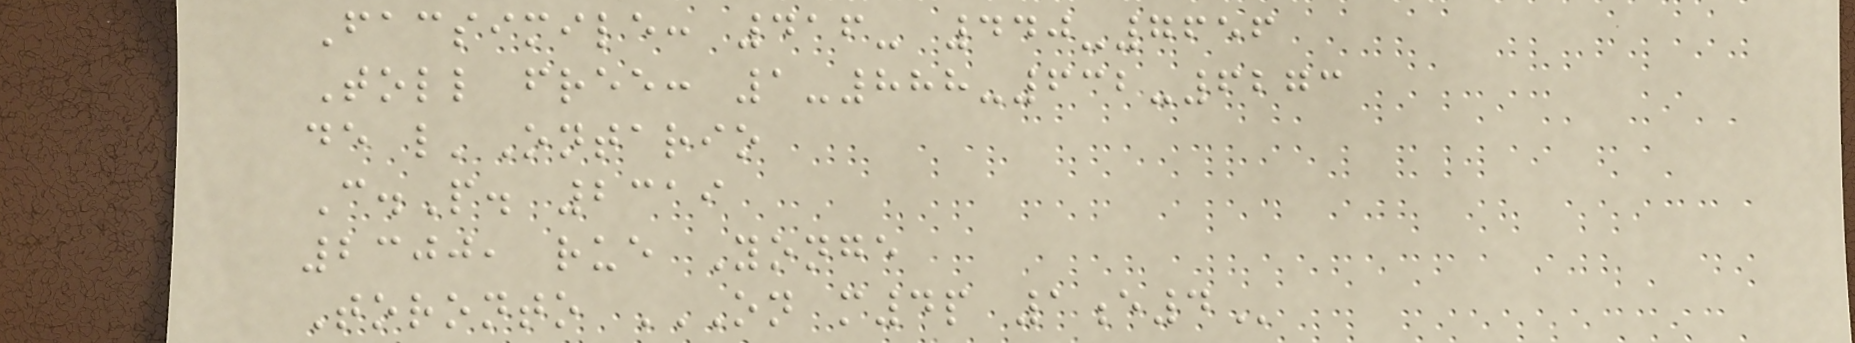Facsimile: 416- 440-7656
Toll free: 1-888-632-6273
de l'Ontario
C.P. 2319
2300, rue Yonge
Toronto ON M4P 1E4
